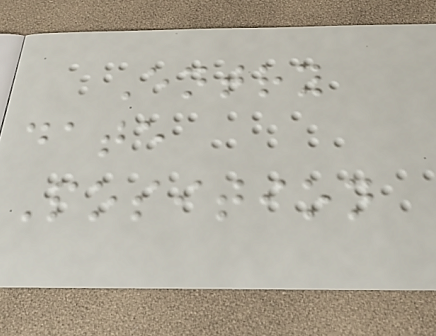Entry
date
Position
